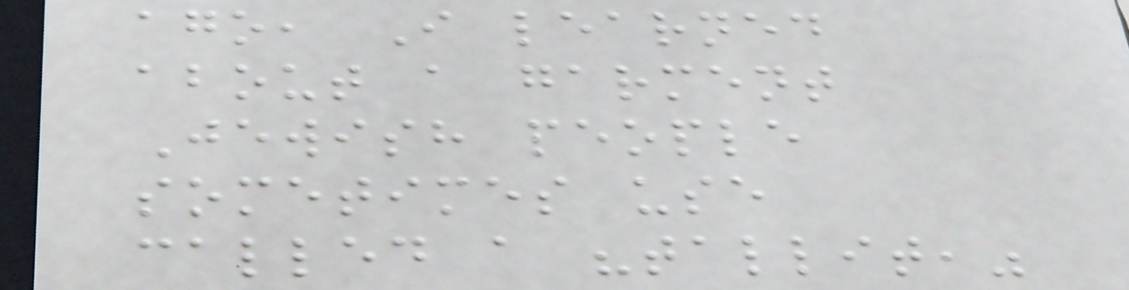ago, I learned
about a garment
Jewish people
sometimes use
called a "tallit,"
